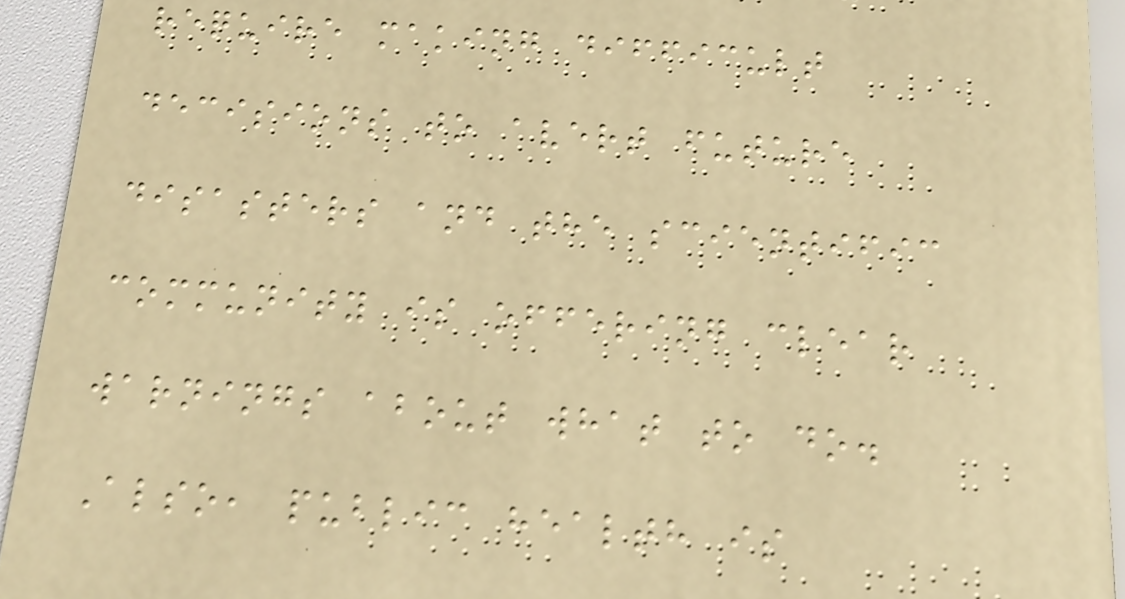require making difficult
decisions to avert future
disasters and the scientific
community is offering clear
warnings about what to do.
Also, public health is
